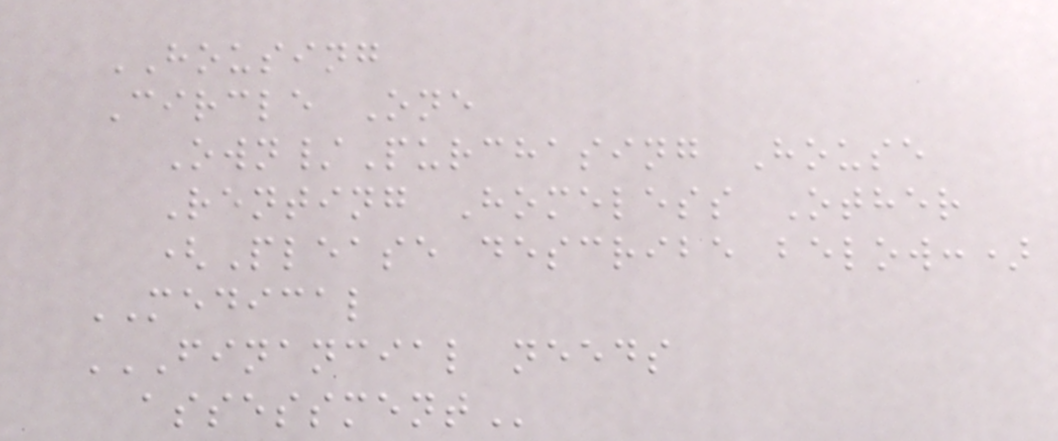HOUSING
Circle One
Own/Purchasing House
Renting Homeless Other
(Please describe below:)
MEDICAL
FINANCIAL NEEDS
ASSESSMENT
